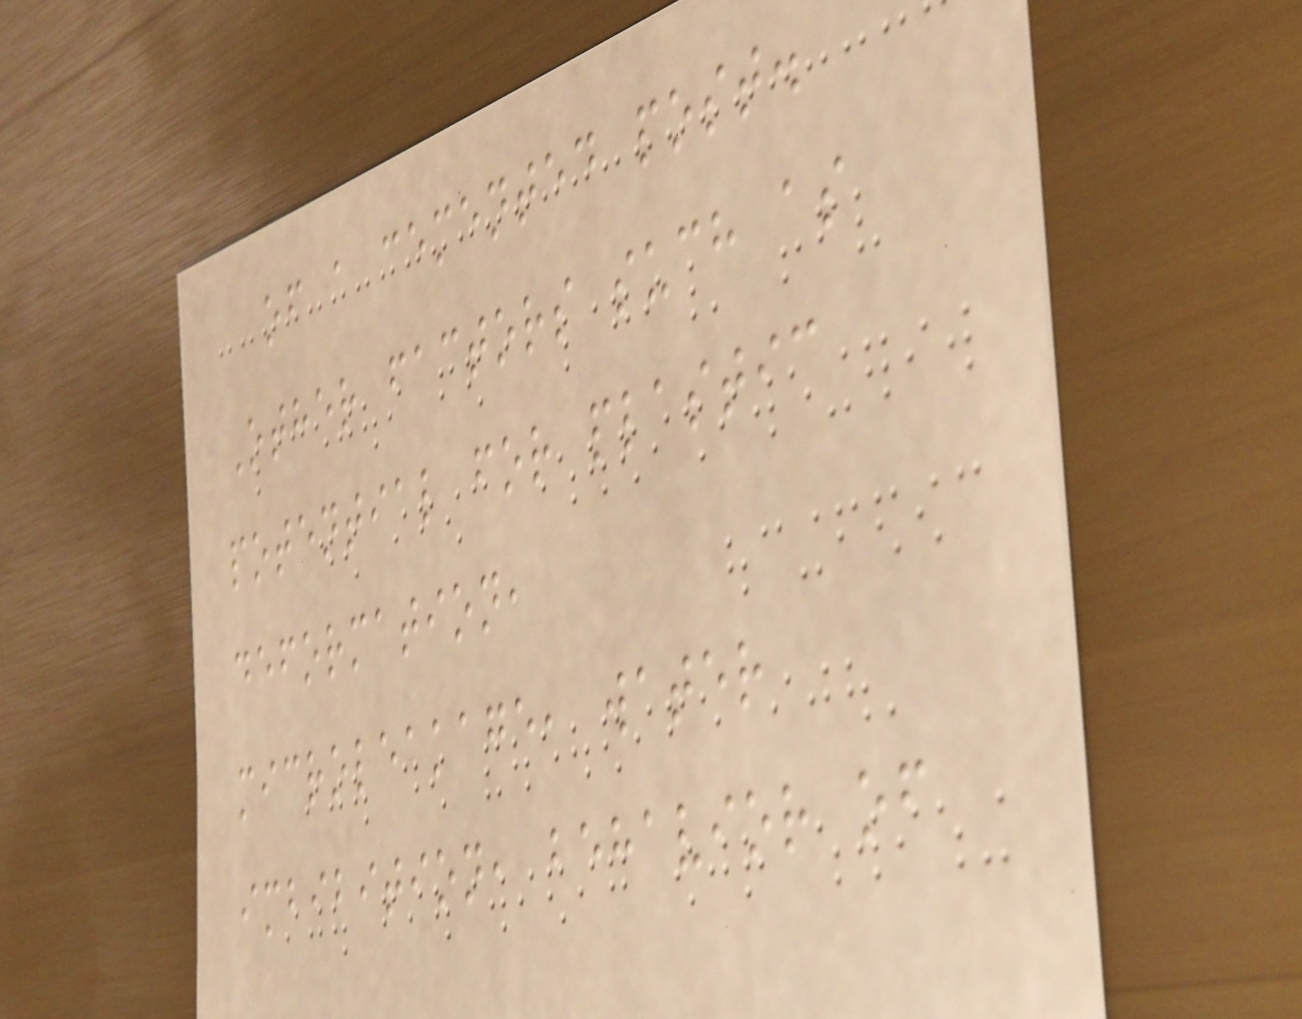of a cemented post.
Other factors such as
potential for plastic
deformation,
microleakage, water
imbibition, behavior of
